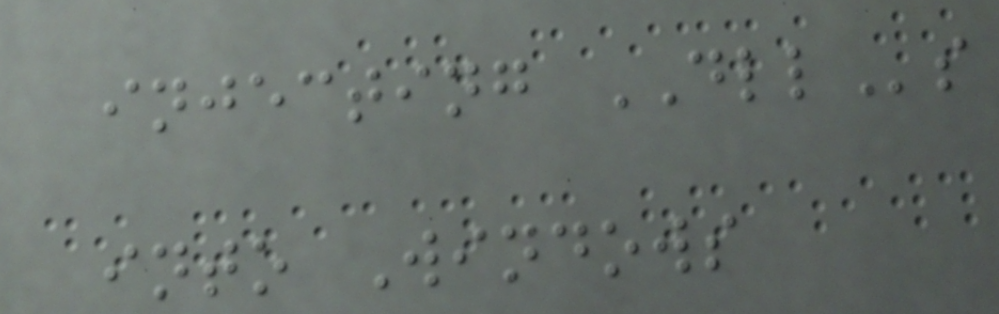injecting DLLs
into Windows
